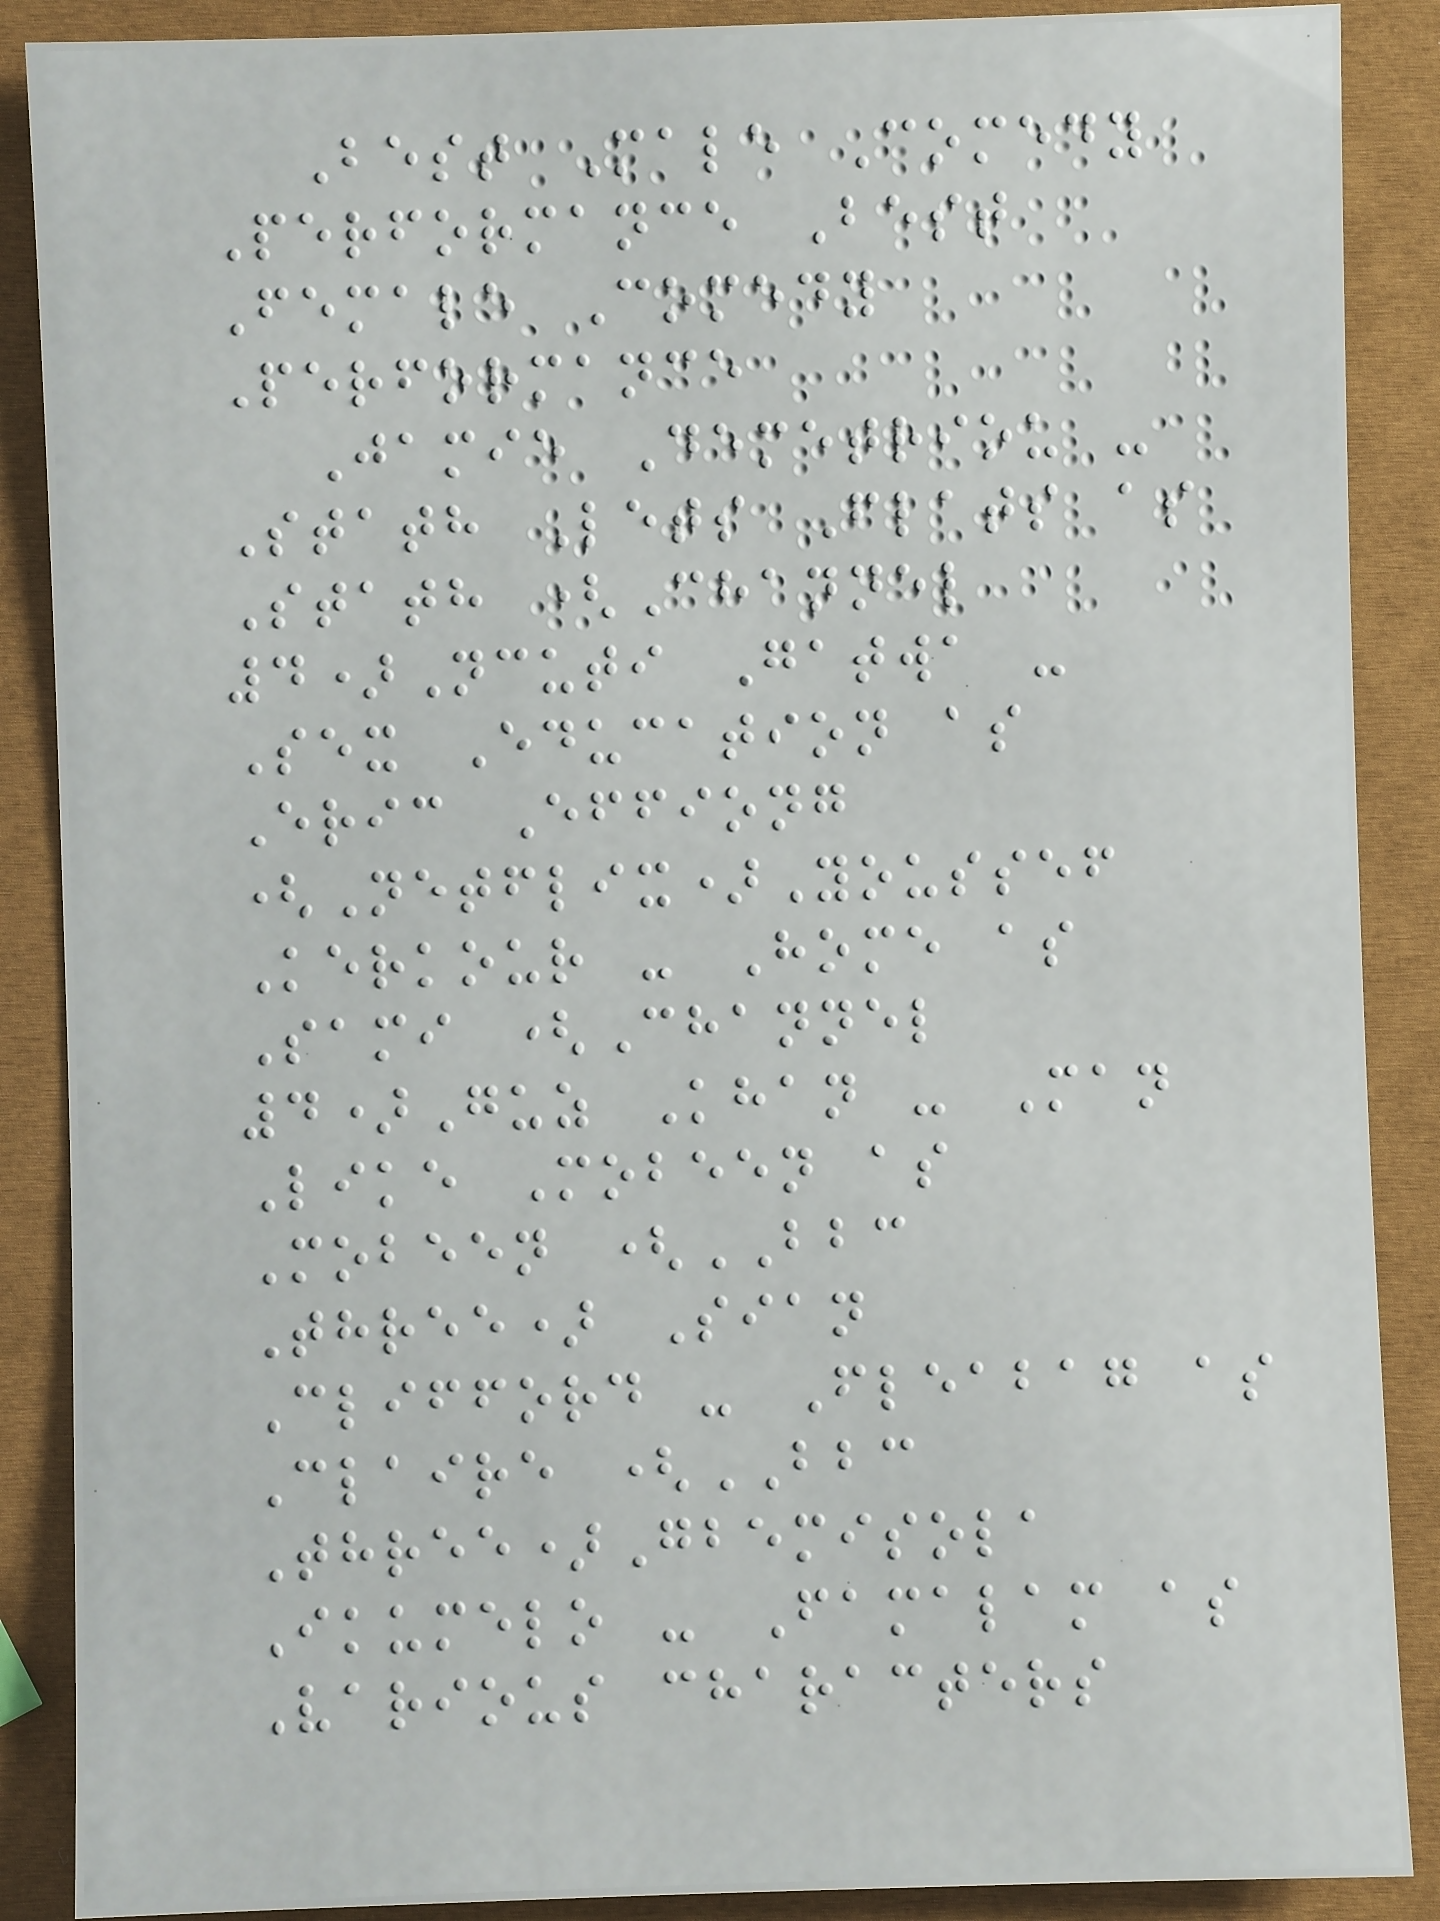Best Male Comedy
Performance Best
Female Comedy
Performance
Jamie Demetriou -
Stath Lets Flats as
Stath (Channel
4)Ncuti Gatwa -
Sex Education as
Eric Effiong
(Netflix)Youssef
Kerkour - Home as
Sami (Channel
4)Guz Khan - Man
Like Mobeen as
Mobeen (BBC
Three) Sian
Clifford - Fleabag as
Claire (BBC
Three)Gbemisola
Ikumelo - Famalam as
Various characters
